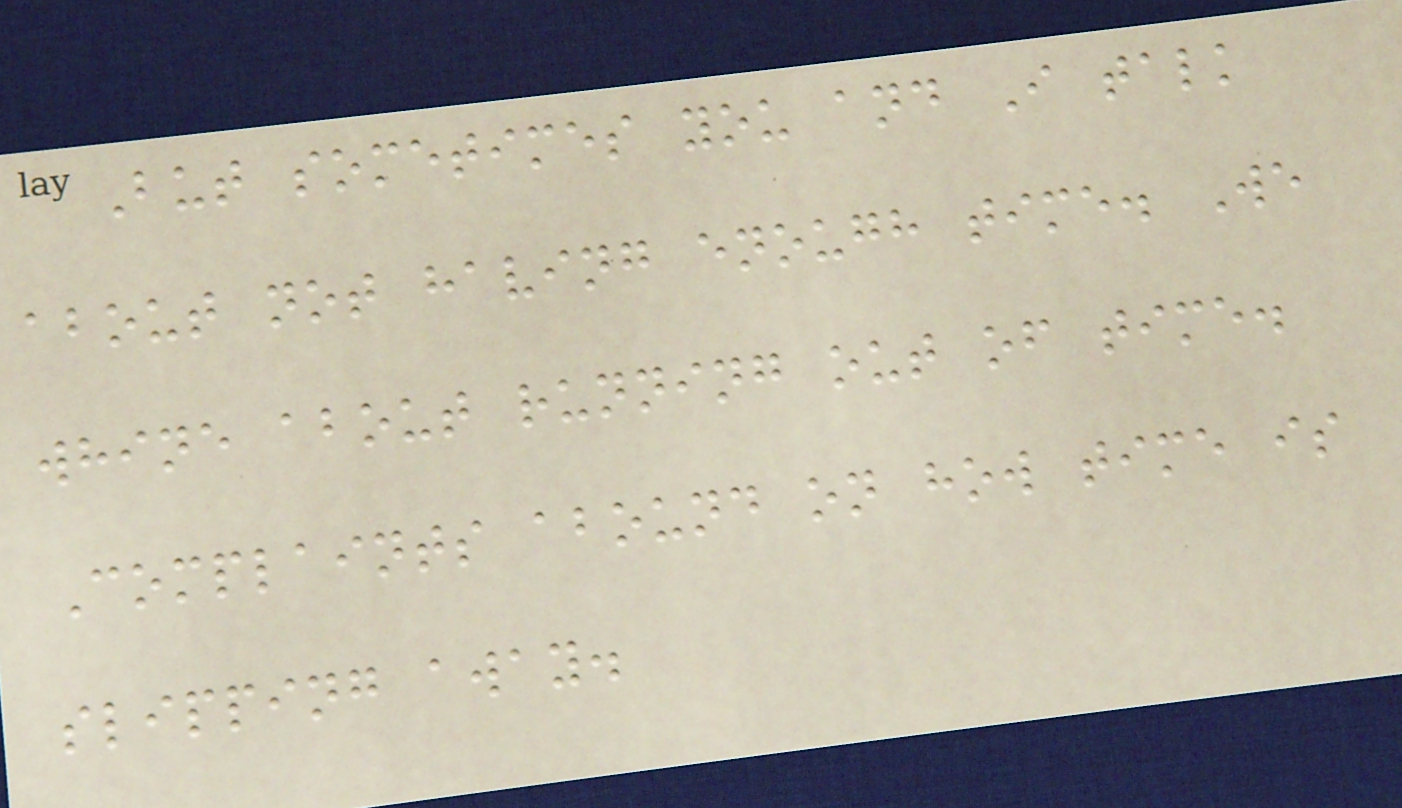But sometimes you and I talk
about not having enough time. We
whine about running out of time.
Complaints abound on how time is
slipping away.
